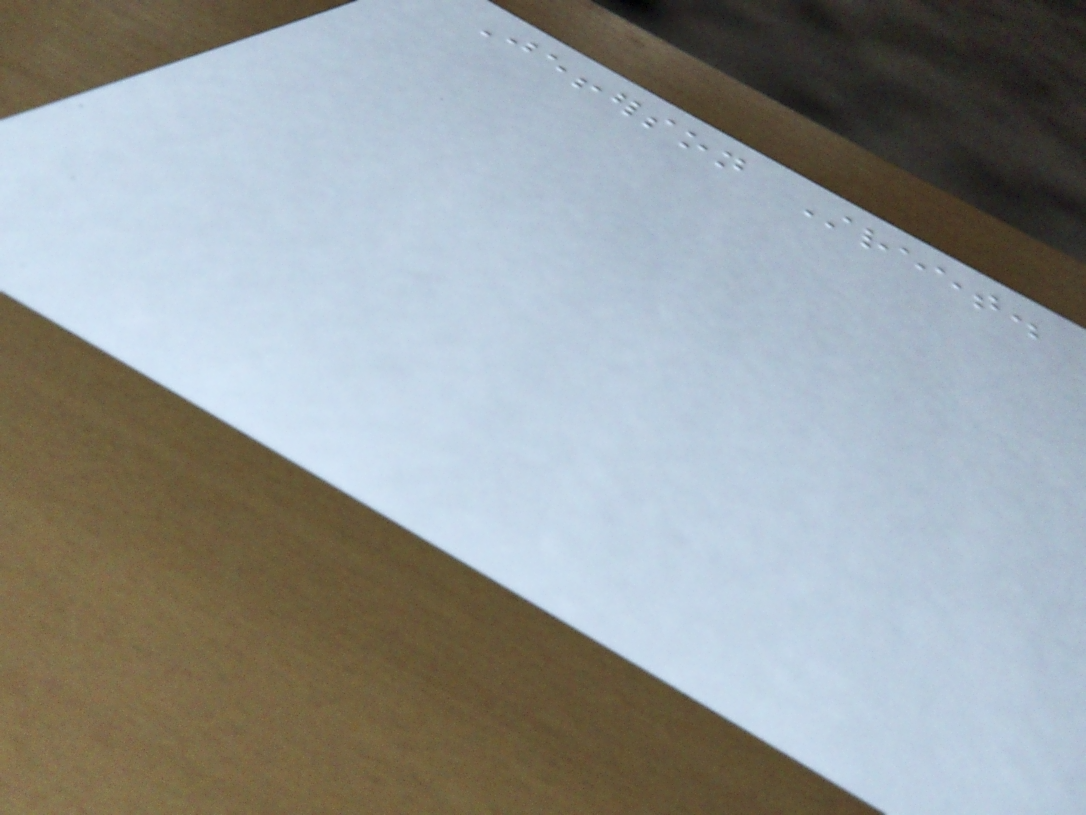Jefferson Street.
